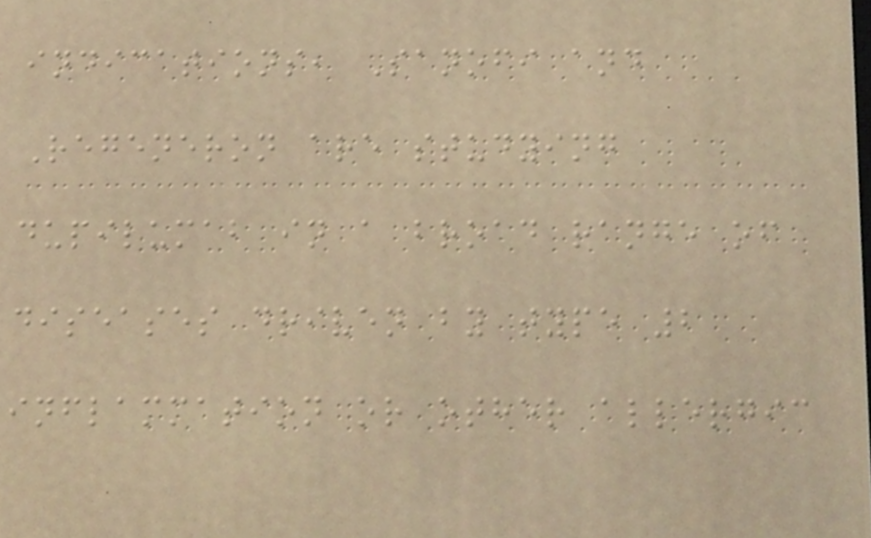indications, Sanofi and
Regeneron are studying
dupilumab in a broad range of
diseases driven by type 2
inflammation or other allergic
